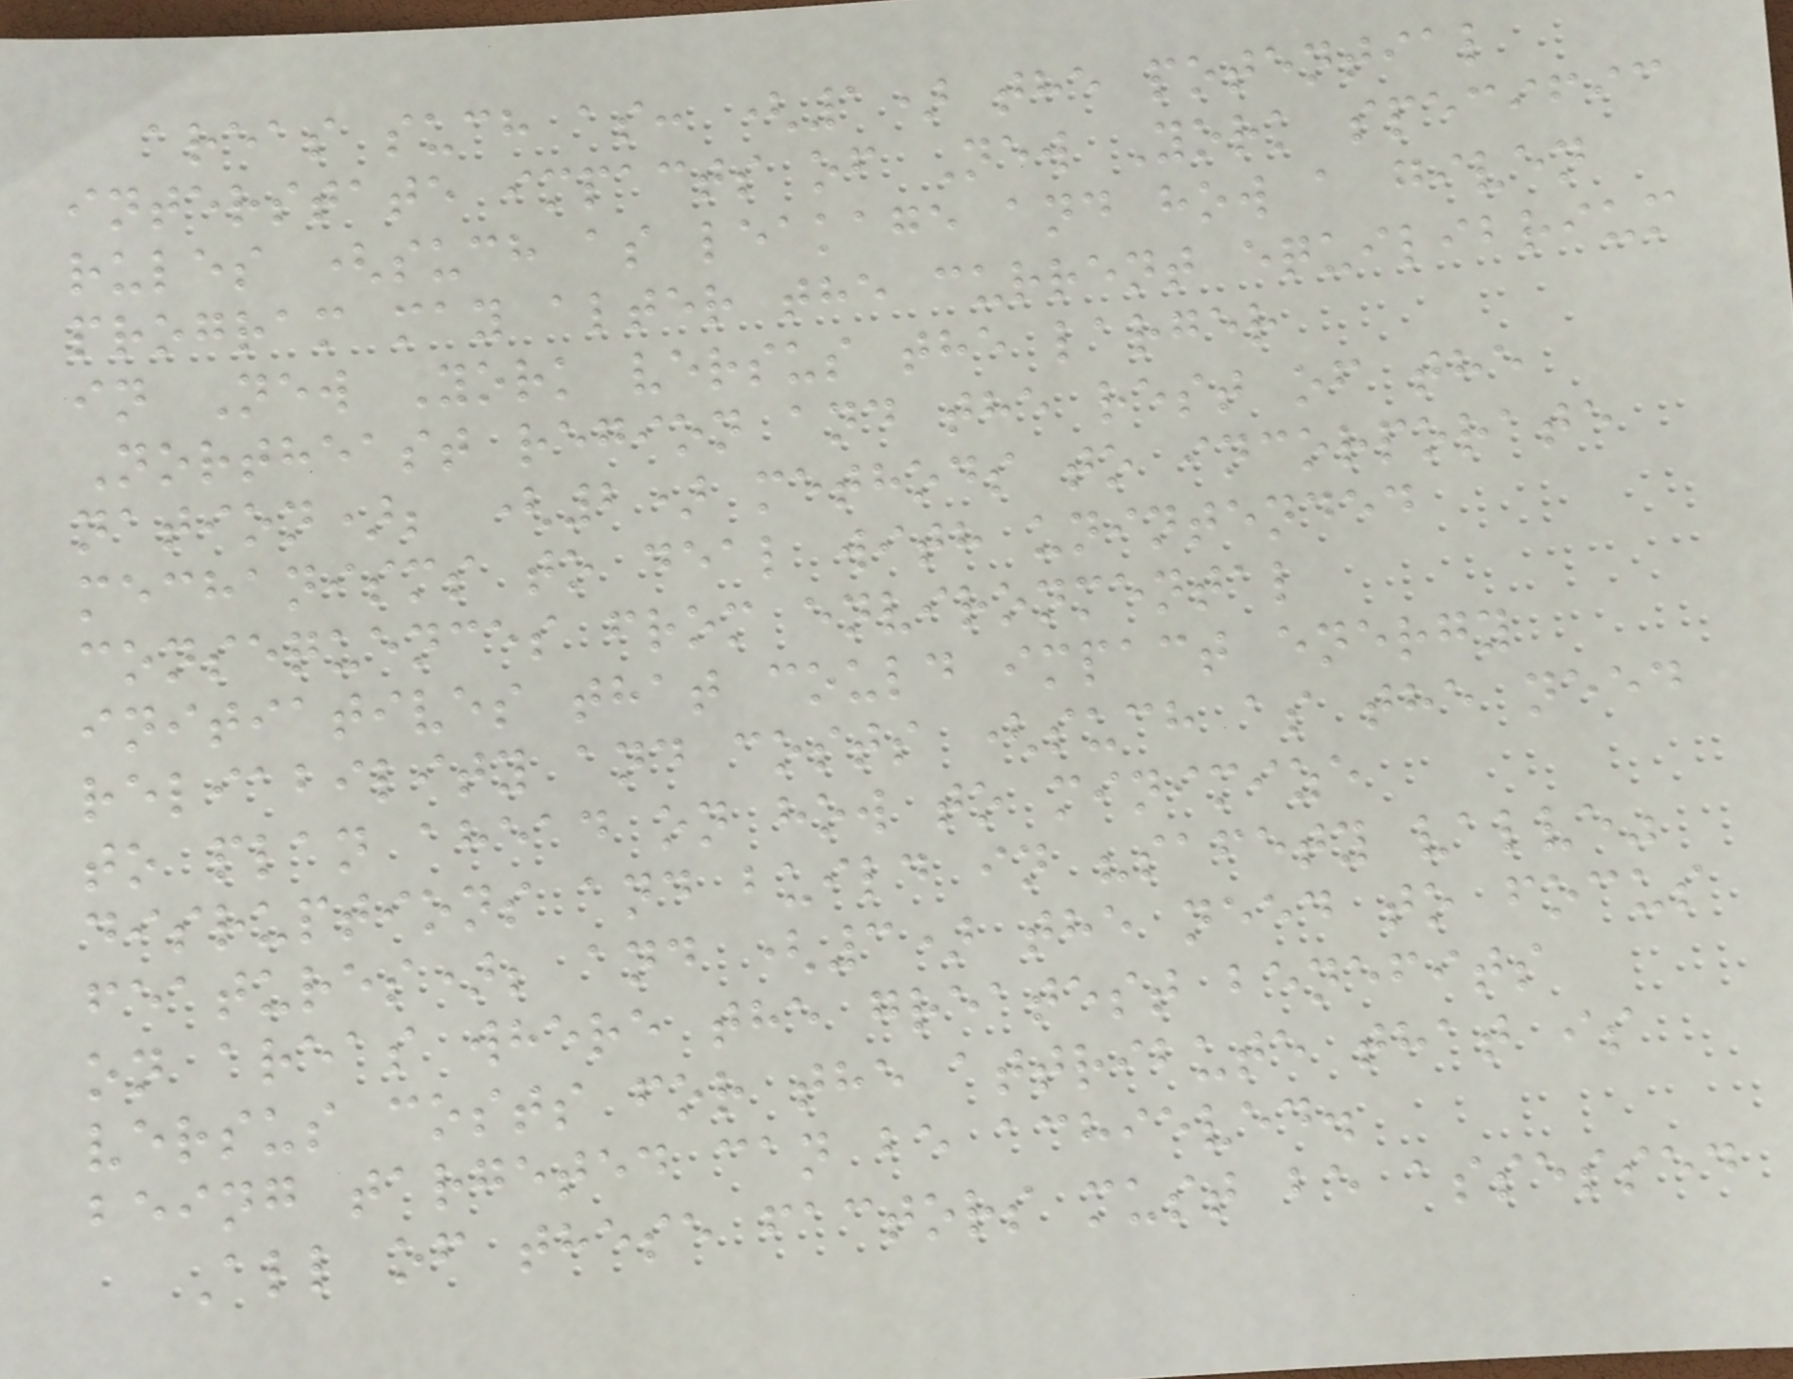areas such as: (1) the potential
interstate impacts of New York specific
rules (such as leakage and how a given
program may alter the current equilibrium
in New York versus the larger
Northeast region and the rest of the
nation); (2) methods to incorporate
mechanisms to deal with unintended
consequences from environmental
initiatives that could impact energy
reliability and costs (such as the need
to plan ahead on how to minimize
disruptions and build in "safety valve"
features); and (3) the need to focus
on areas where the greatest benefits
versus costs for the attribute that is
being targeted can be achieved.
All of these factors must be assessed
